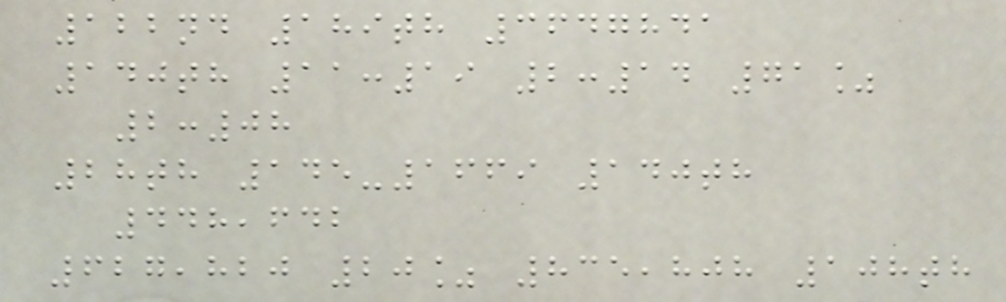122nd 189th 3647841
140th 11:19 2:14 71%
2:08
28th 145-1669 140th
448,642
627,820 20% 835,808 108th
